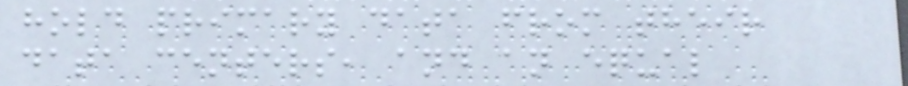hold primary data from their
data centers, and an equal
